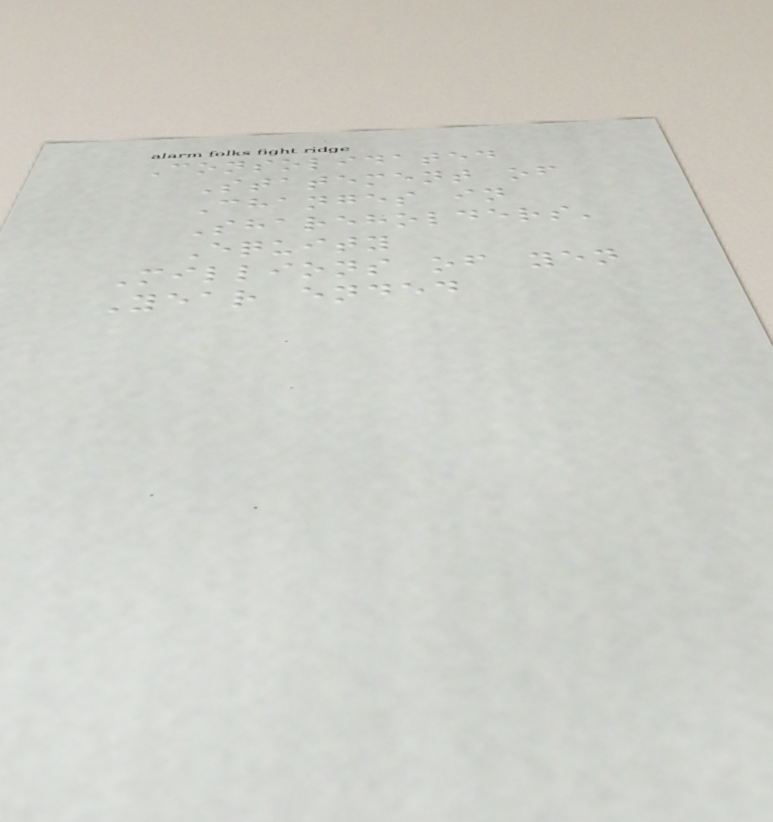Consolidated
Statement of
Changes in
Shareholders'
Equity
Millions of yen
Year ended
